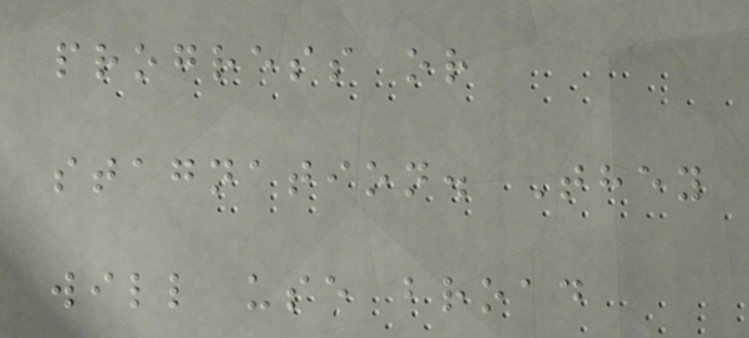progress or
stagnation. They
will use broad
